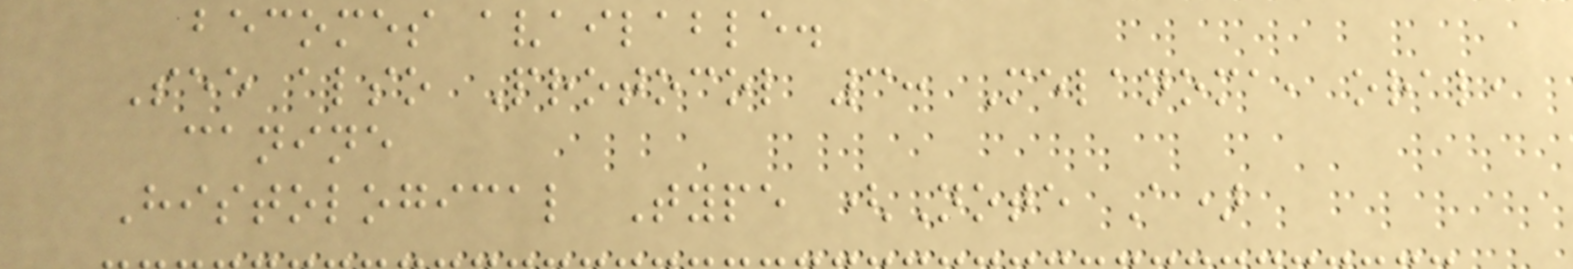becomes available.
See also Protocol 3: Melanoma, oral,
canine
Histological Type (Note A)
